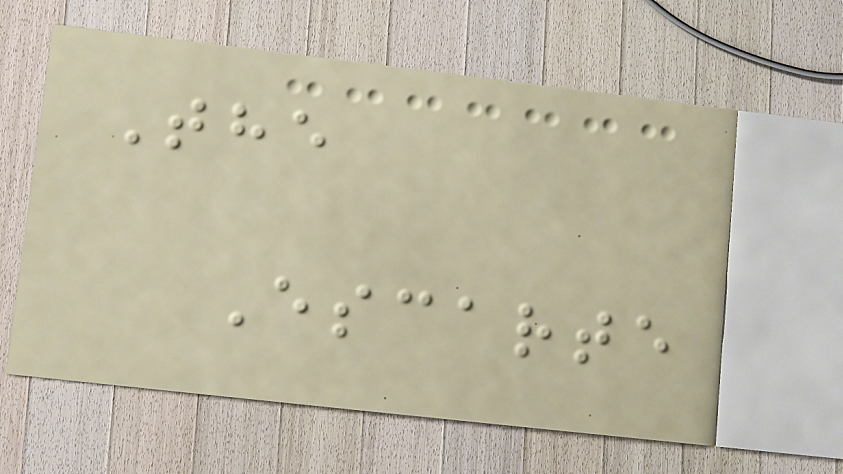The
Escarte
